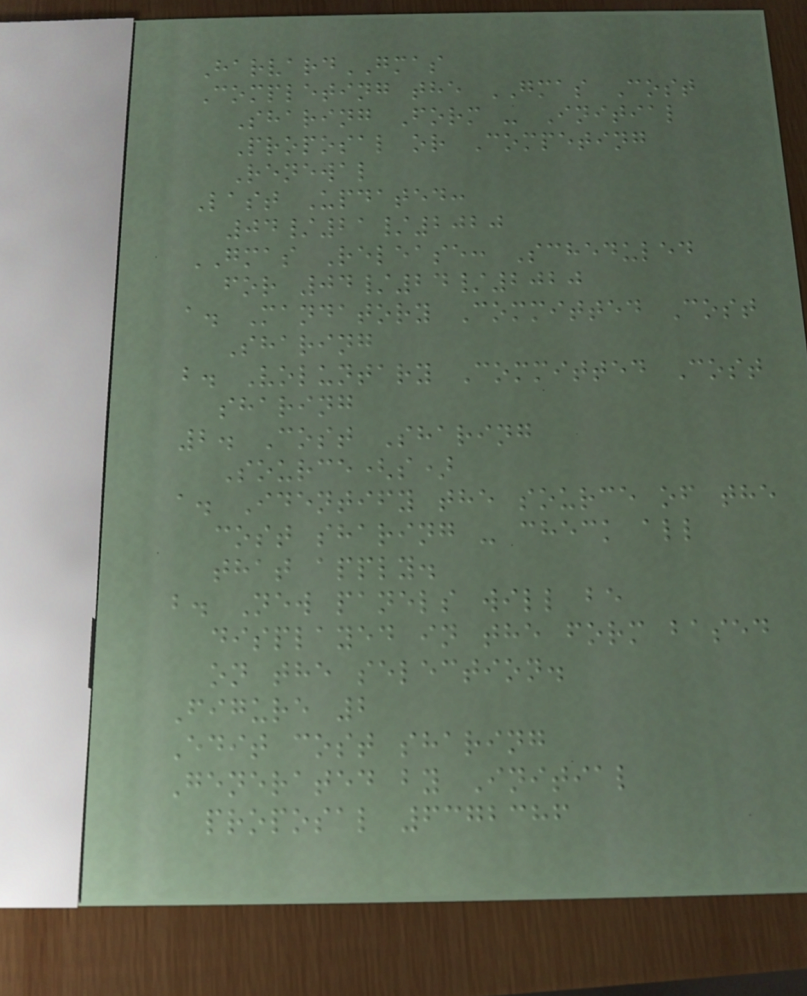HarvardGMAS
Completing the GMAS Cost
Sharing Form - Initial
Proposal or Competing
Renewal
Last Updated:
04/21/2020
GMAS Release: Scheduled
for 04/24/2020
a. Mandatory Committed Cost
Sharing
b. Voluntary Committed Cost
sharing
2. Cost Sharing
Source(s)
a. Identify the source of the
cost sharing - check all
that apply.
b. New panels will be
displayed in the form based
on the selection.
Figure 2
Edit cost sharing
Generated by Initial
proposal 6372386
